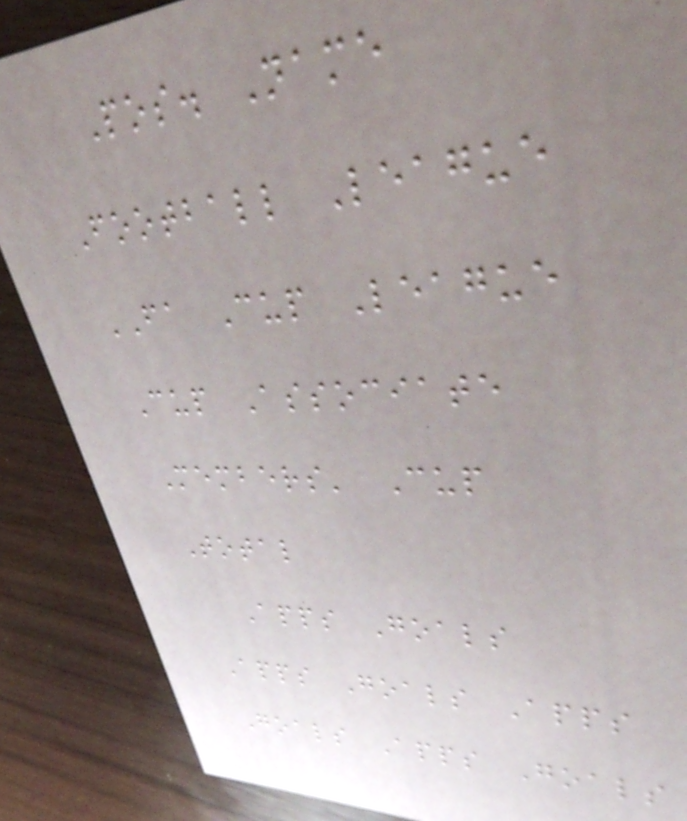Pos. Name
Football League
FA Cup League
Cup Associate
Members' Cup
Total
Apps Goals
Apps Goals Apps
Goals Apps Goals
